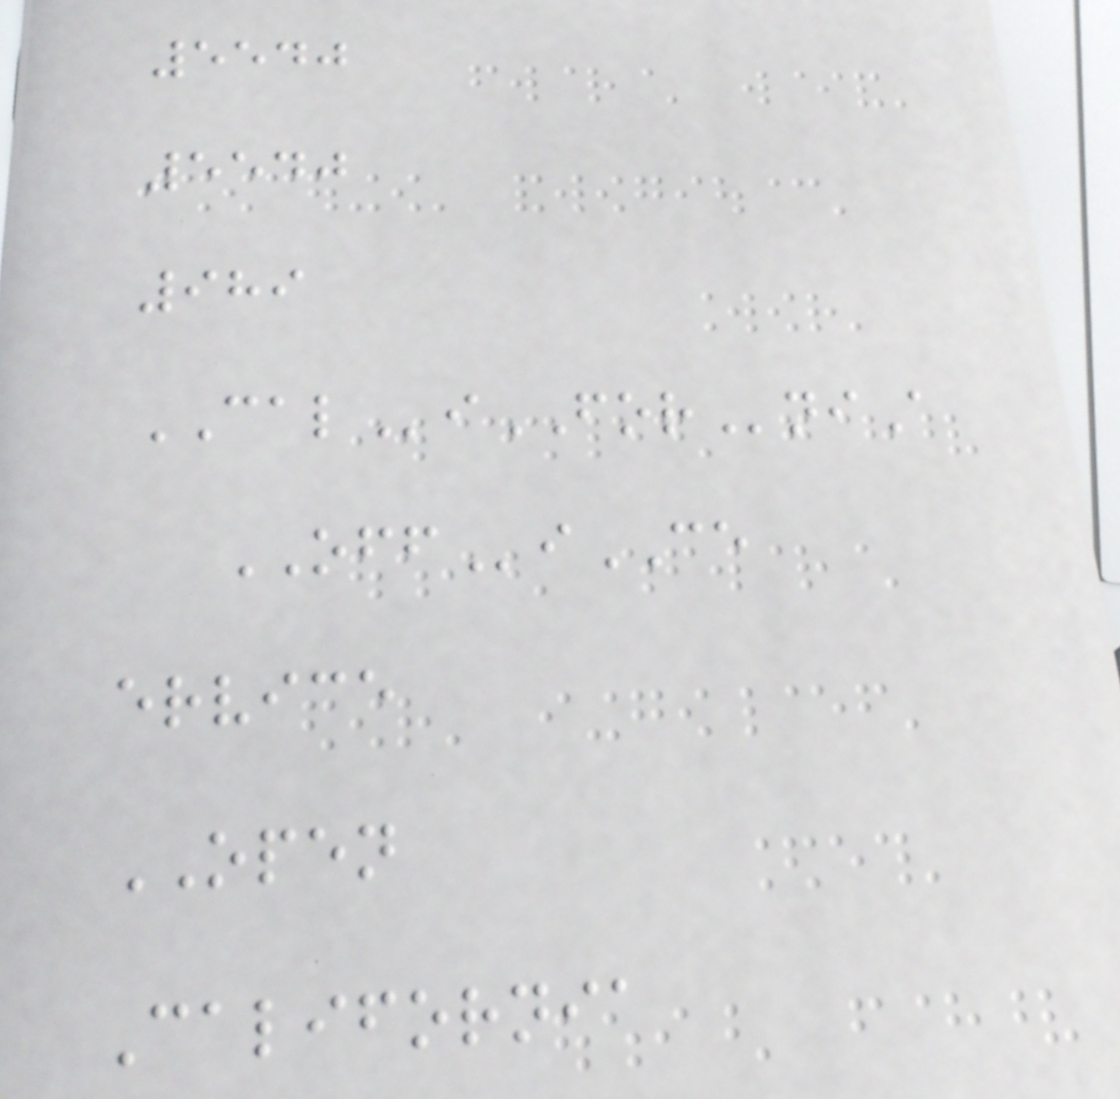5540
5540
989
CALiFORniA
OFFiCE
ervice
OPEN
California
